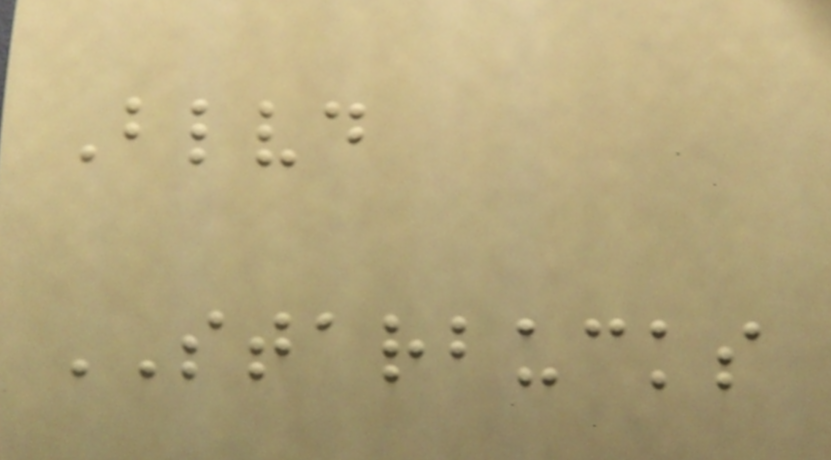Blvd
STARBUCKS
